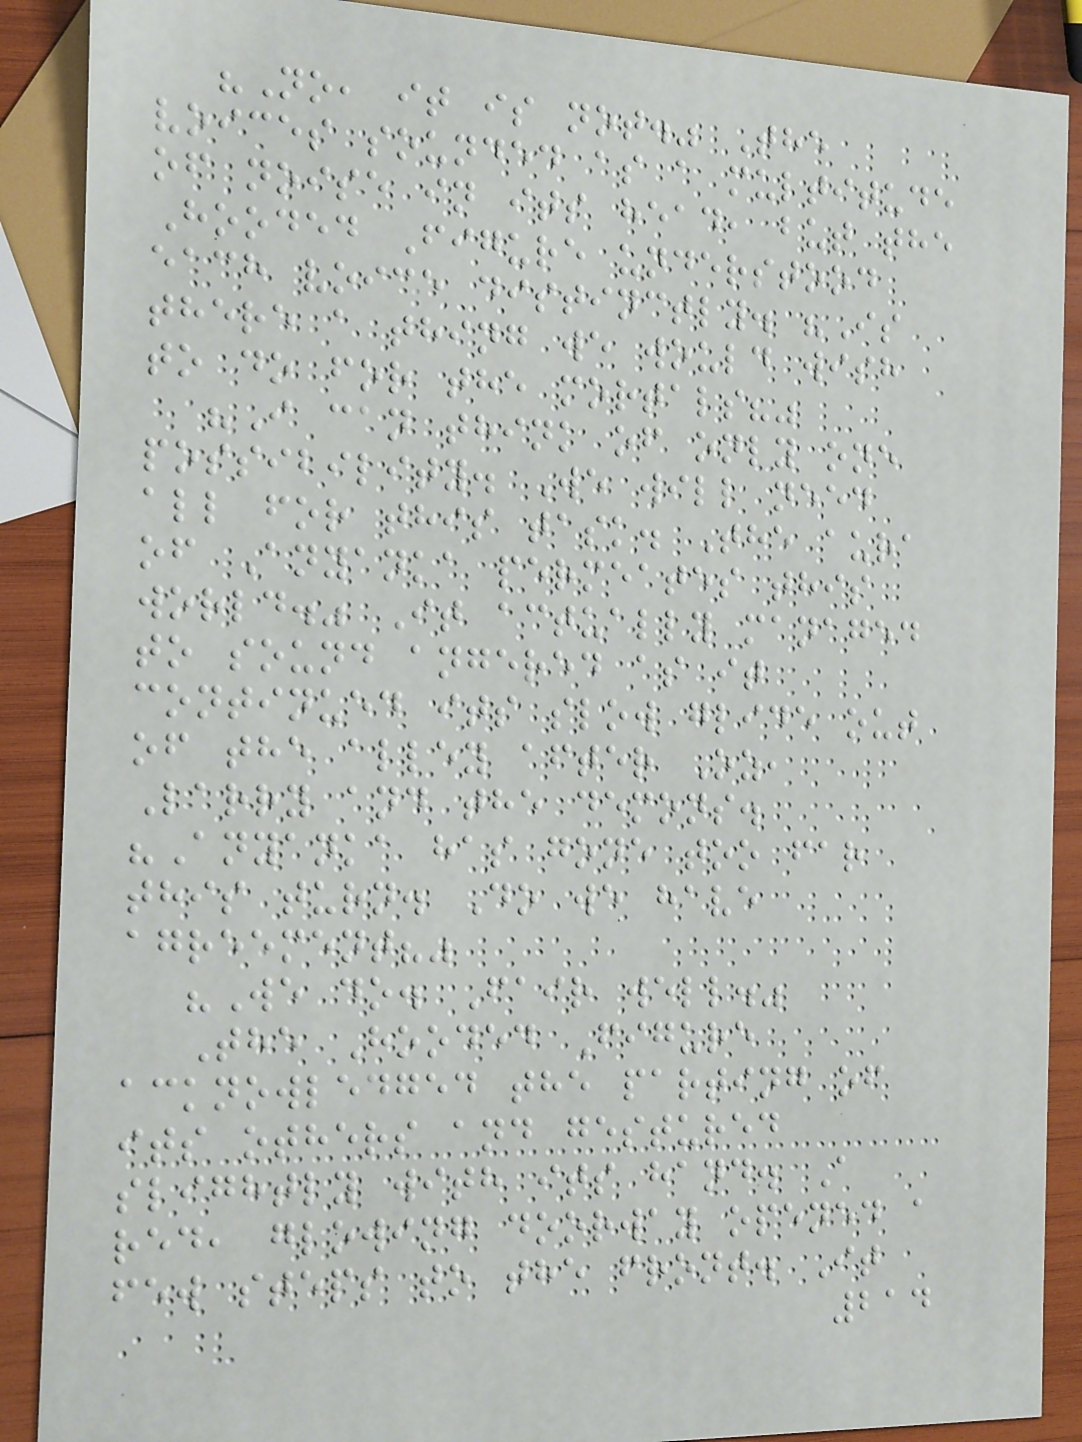"No, it is not." The
voices sounded as a multitude
of noise in its head, but the
Hooded Figure understood
each voice distinctly. "Is
there a thing we would wish
to do for the mortals?"
"I can think of only one
possibility. We will need
all for this task. The aura
of Anyanka permeates this
world." It actually managed
to sound angered as it
continued its slow glide out
of the alley after Oz,
Larry and the demons.
"Anyanka has gone too far
this turn. Do we have
agreement?"
"We do. Fair well."
The Hooded Figure
acknowledged the parting of
its others and gestured
slightly with its hand. A
red, glowing doorway opened a
few steps to the front. It
214
